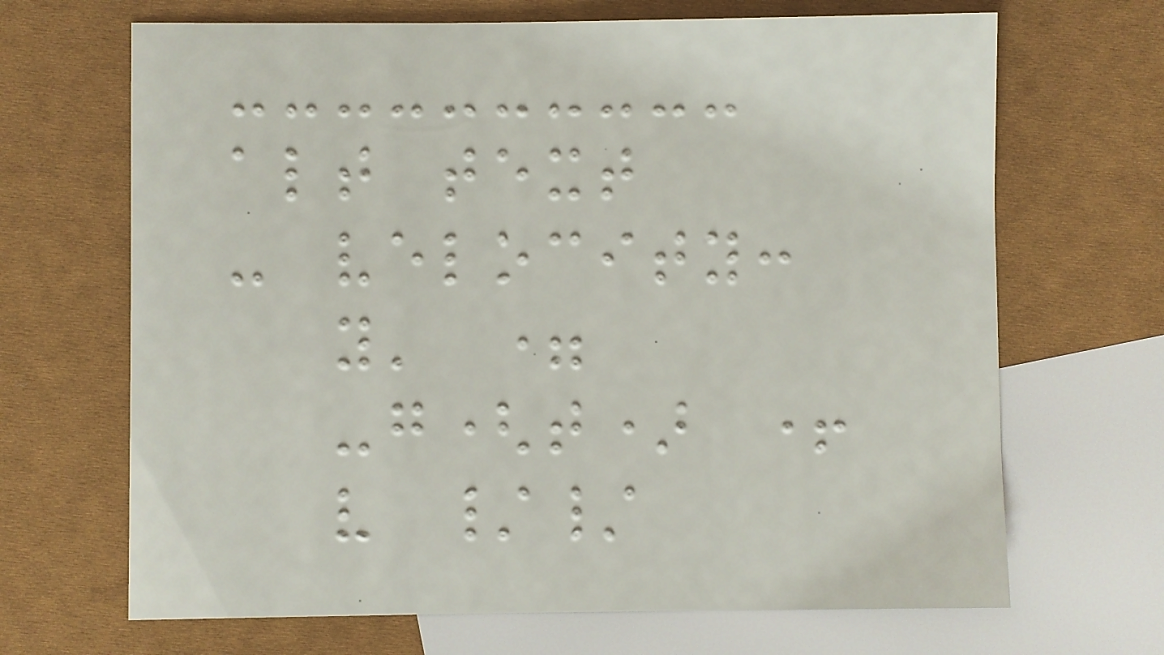alt text
- velocity:
y' =
-g(t) +
v //
